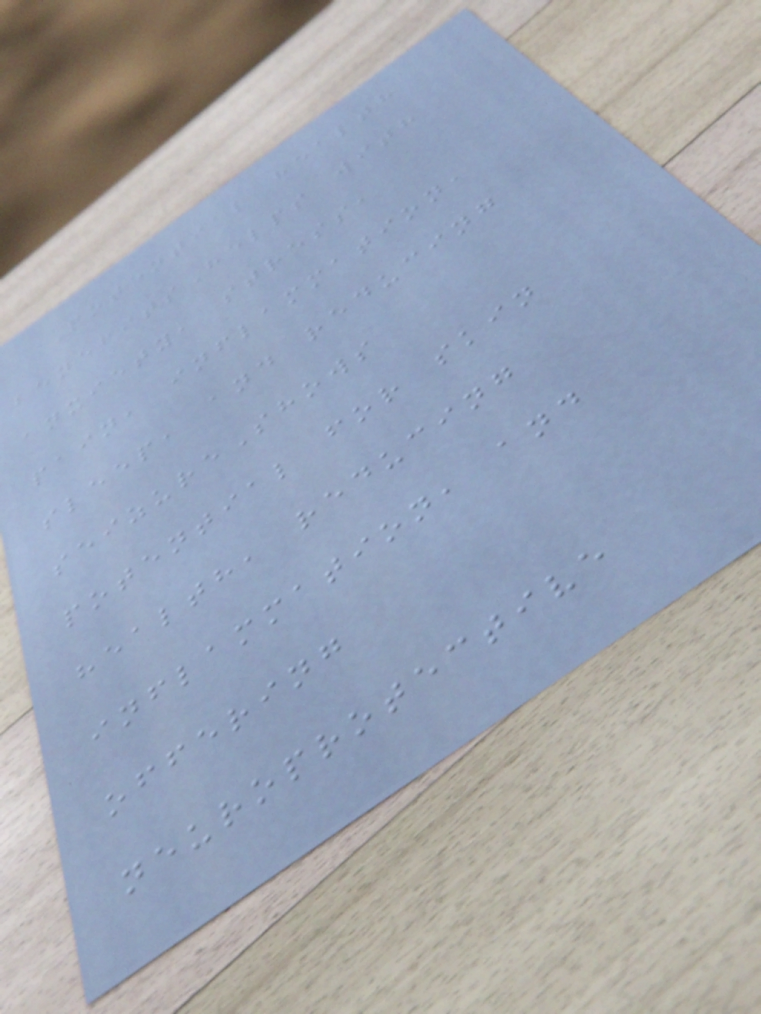Potential health
benefitsHelps with
anxiety, stress,
pain, inflammation,
sleep, and reducing
seizureShows
potential for skin
health, reducing
inflammation, and
offering
neuroprotective
